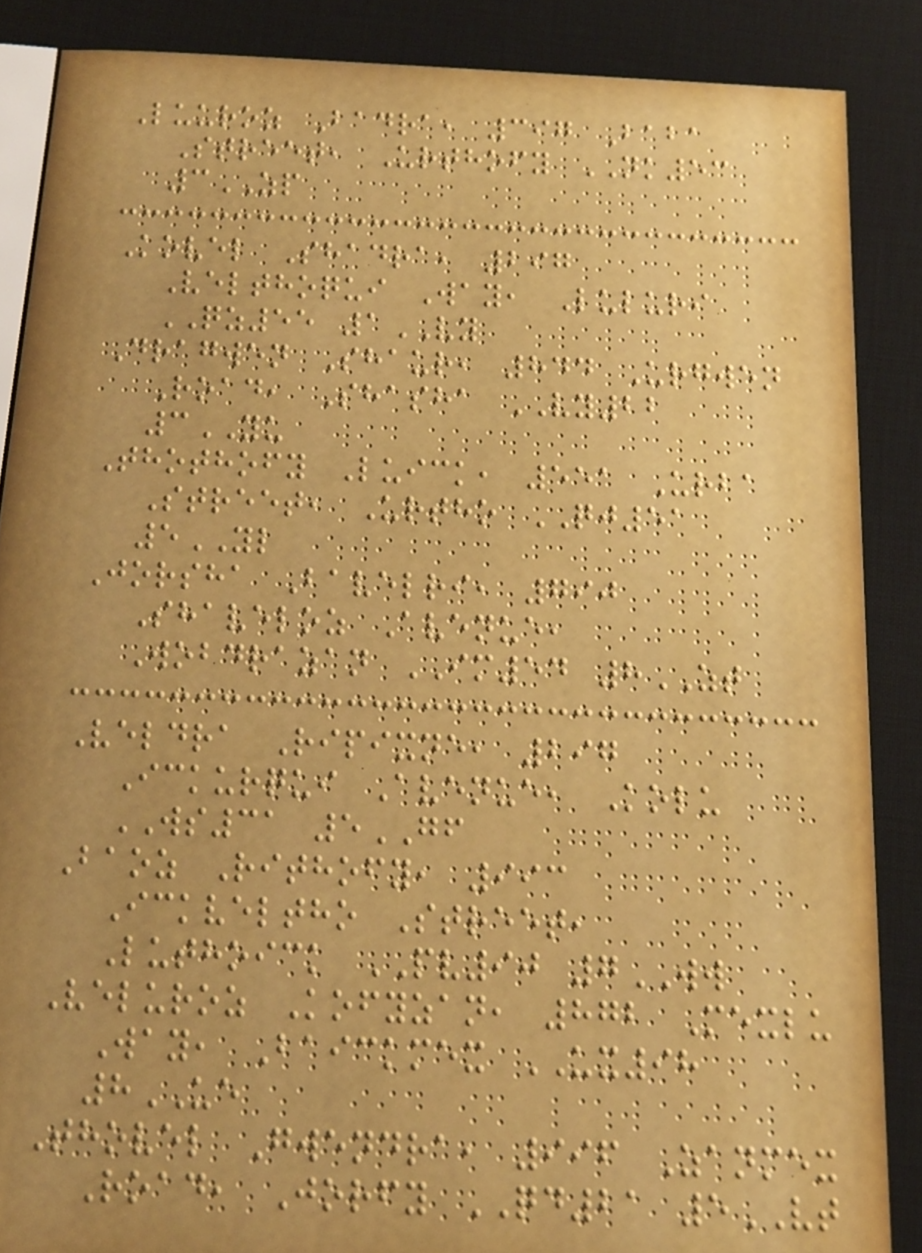Luuroz Badra, 397 Baba
Street, Urthofy NK53
3ZP
Kovel Shadra, 297
Velthoqui Way, Luluri
QZ55 1VY
Dragwen Shaur, 844 Urgwen
Road, Shasha VY22
3YU
Thothofy Luick, 551 Urba
Street, Urtho QJ51
5YL
Jorsha Bavelri, 790
Shaveloz Avenue,
Wobdrazan IM54 8ZT
Veldra Ripixne, 297
Ickurqui Avenue, Kolu
WS31 5GF
Baoz Rithofy, 993
Ickveltho Street,
Luthoick PV90 7WW
Veluroz Kofyzan, 872 Mexlu
Way, Baickmex UX98
8UE
Thovel Gwendra, 996 Zanmex
Road, Jorfy QD21 5VT
